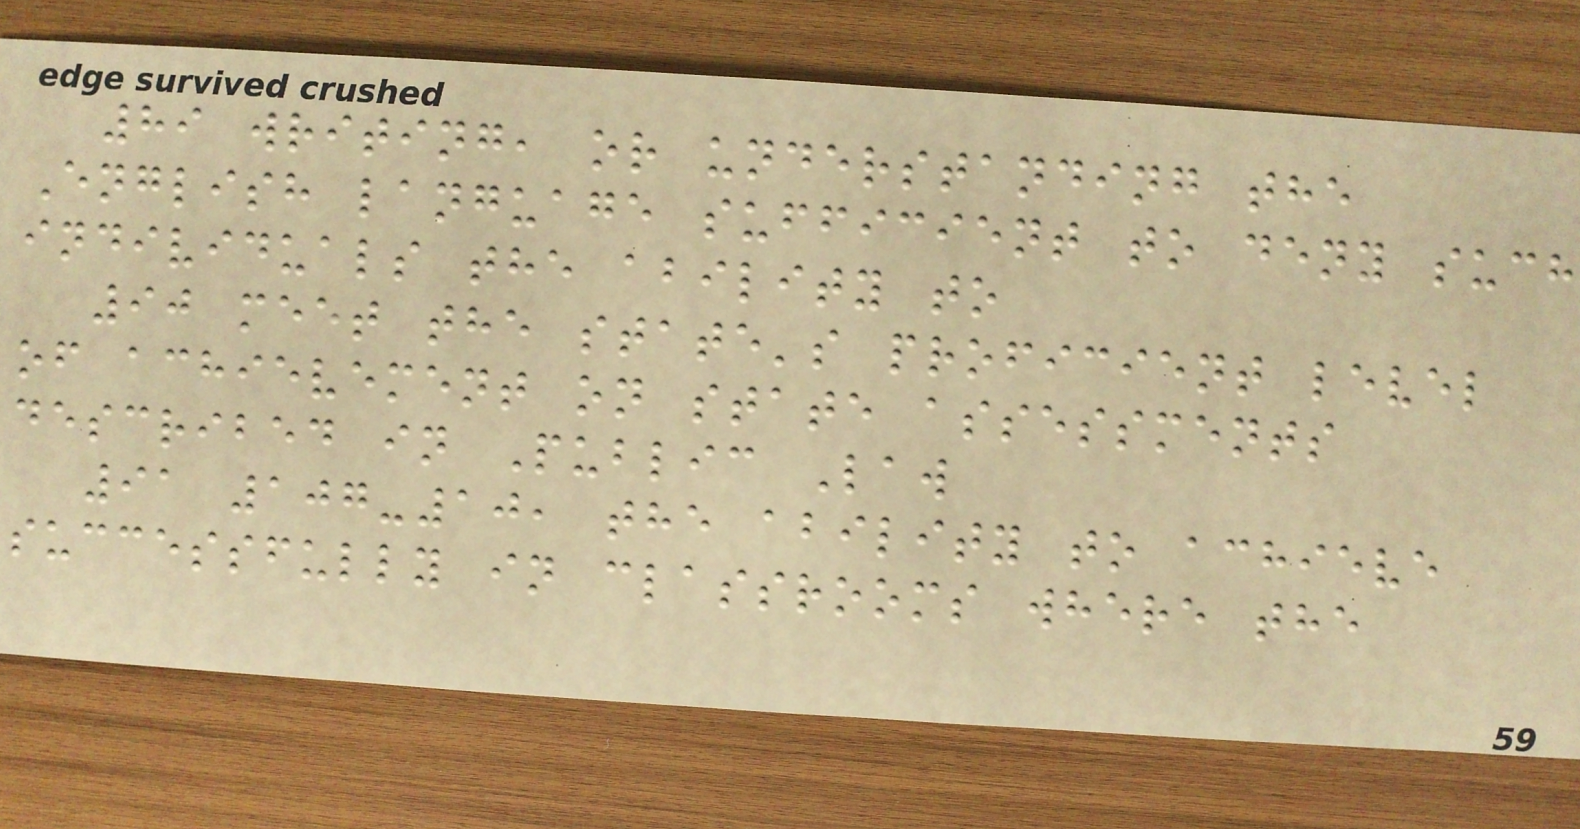89 writing, or understanding the
English language sufficient to deny such
individuals the ability to
90 meet the state's proficient level
of achievement on state assessments
described in Public Law
91 107-10, the ability to achieve
successfully in classrooms where the
